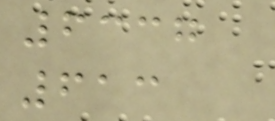6337
613
